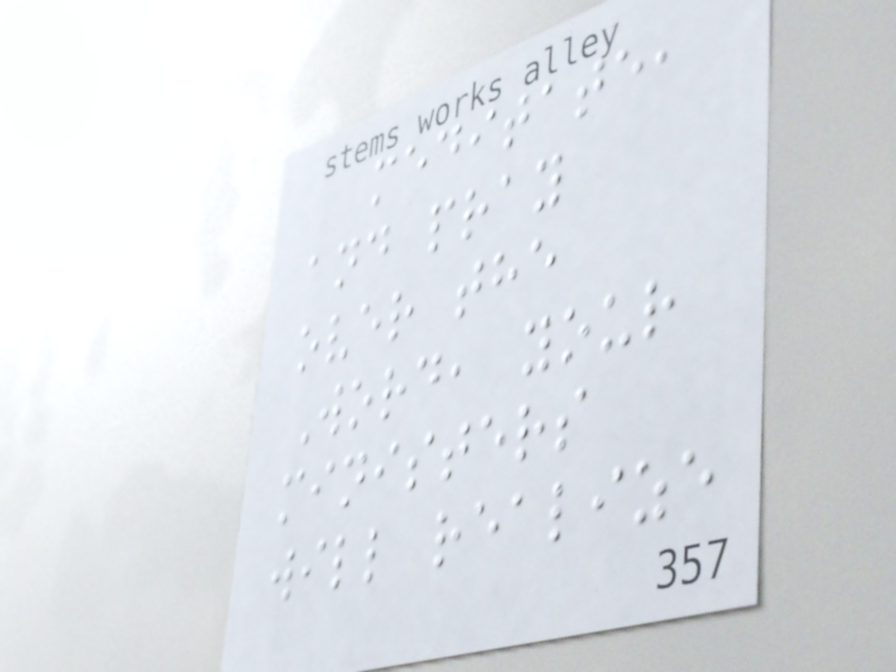meditate,
and pray
over the
Word, your
ministers
will realize
